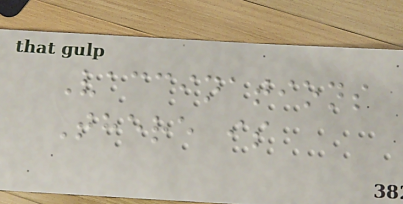Vaccinations
There is
